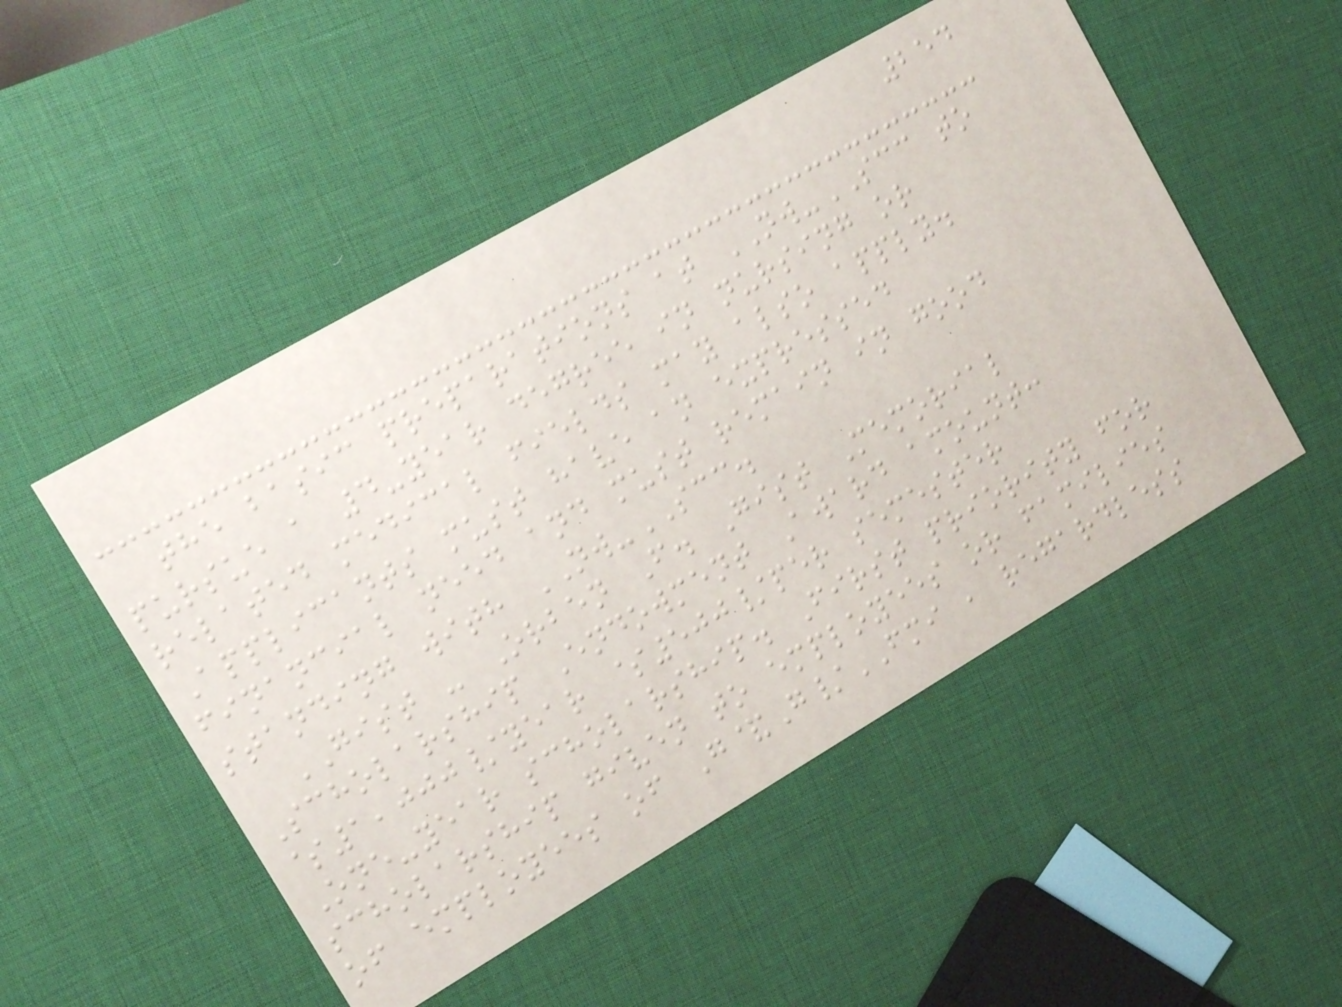254
the basic preparations at NW-SCC to
pursue a 4-year degree in nursing or
related medical fields may also apply.
Applicants must have an expressed
financial need and must remain in good
standing with NW-SCC.
GIST - Orben F. Gist Memorial
Scholarship Endowment Award amount:
$1,000/year $500/per semester
One-year scholarship. First priority for
scholarship given to employees or families
of employees of G&G/FMI , regardless
